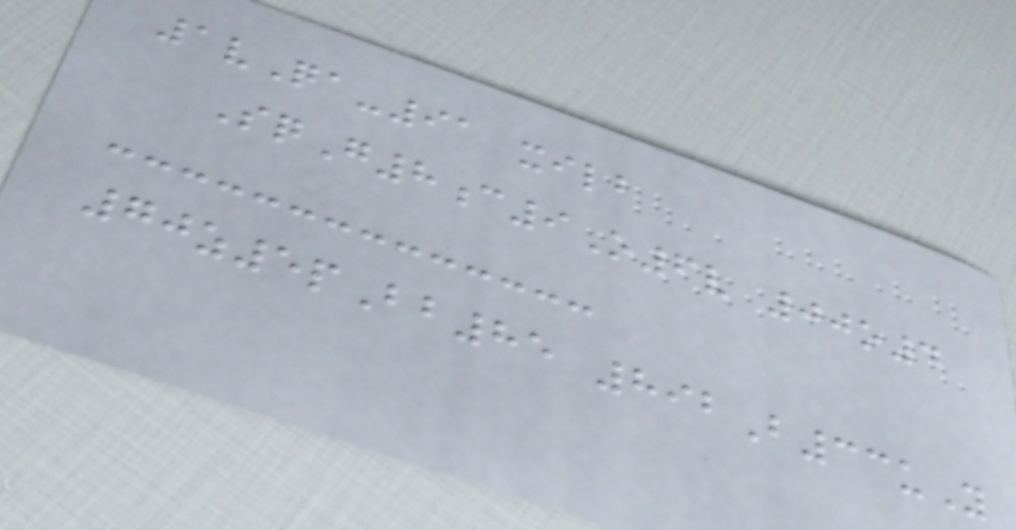1vQa-91 xilb
SqG8c9O6v 00o4
70z5pBb85 892B33uY
